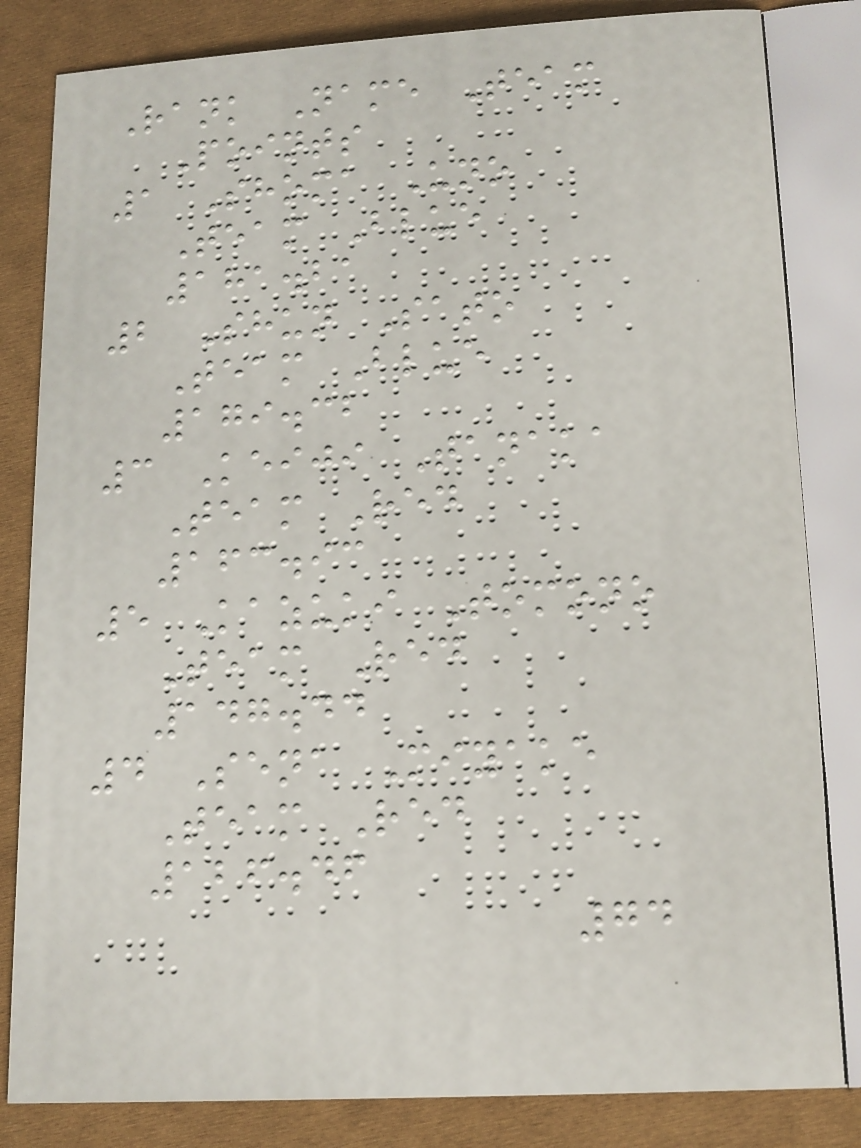Rank Name Team
Points
1 Shoma Uno
Team Blue
181.21
2 Shun Sato
Team Blue
179.32
3 Keiji Tanaka
Team Red
163.93
5 Kazuki Tomono
Team Red
147.44
4 Sena Miyake
Team Red
126.46
74
